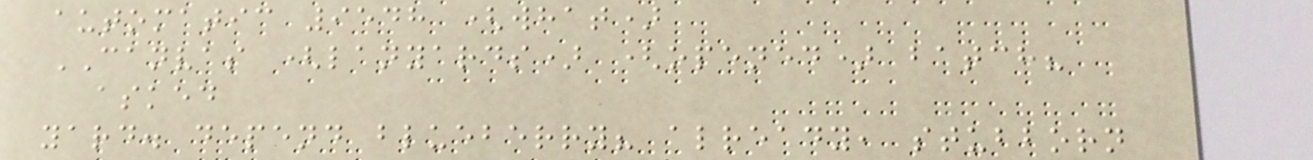automatic 9548 (what)
CANVAS (lanyards) (opened) batch?
asked
yard. depend blueberry? already, stubborn
